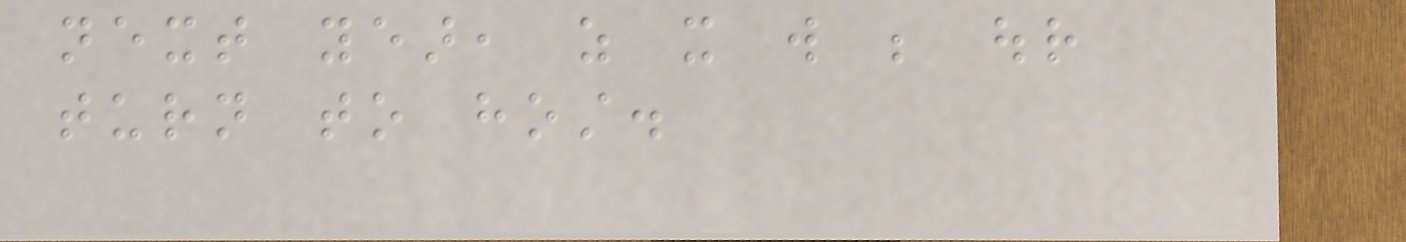next year, as it will be our
turn to host.
